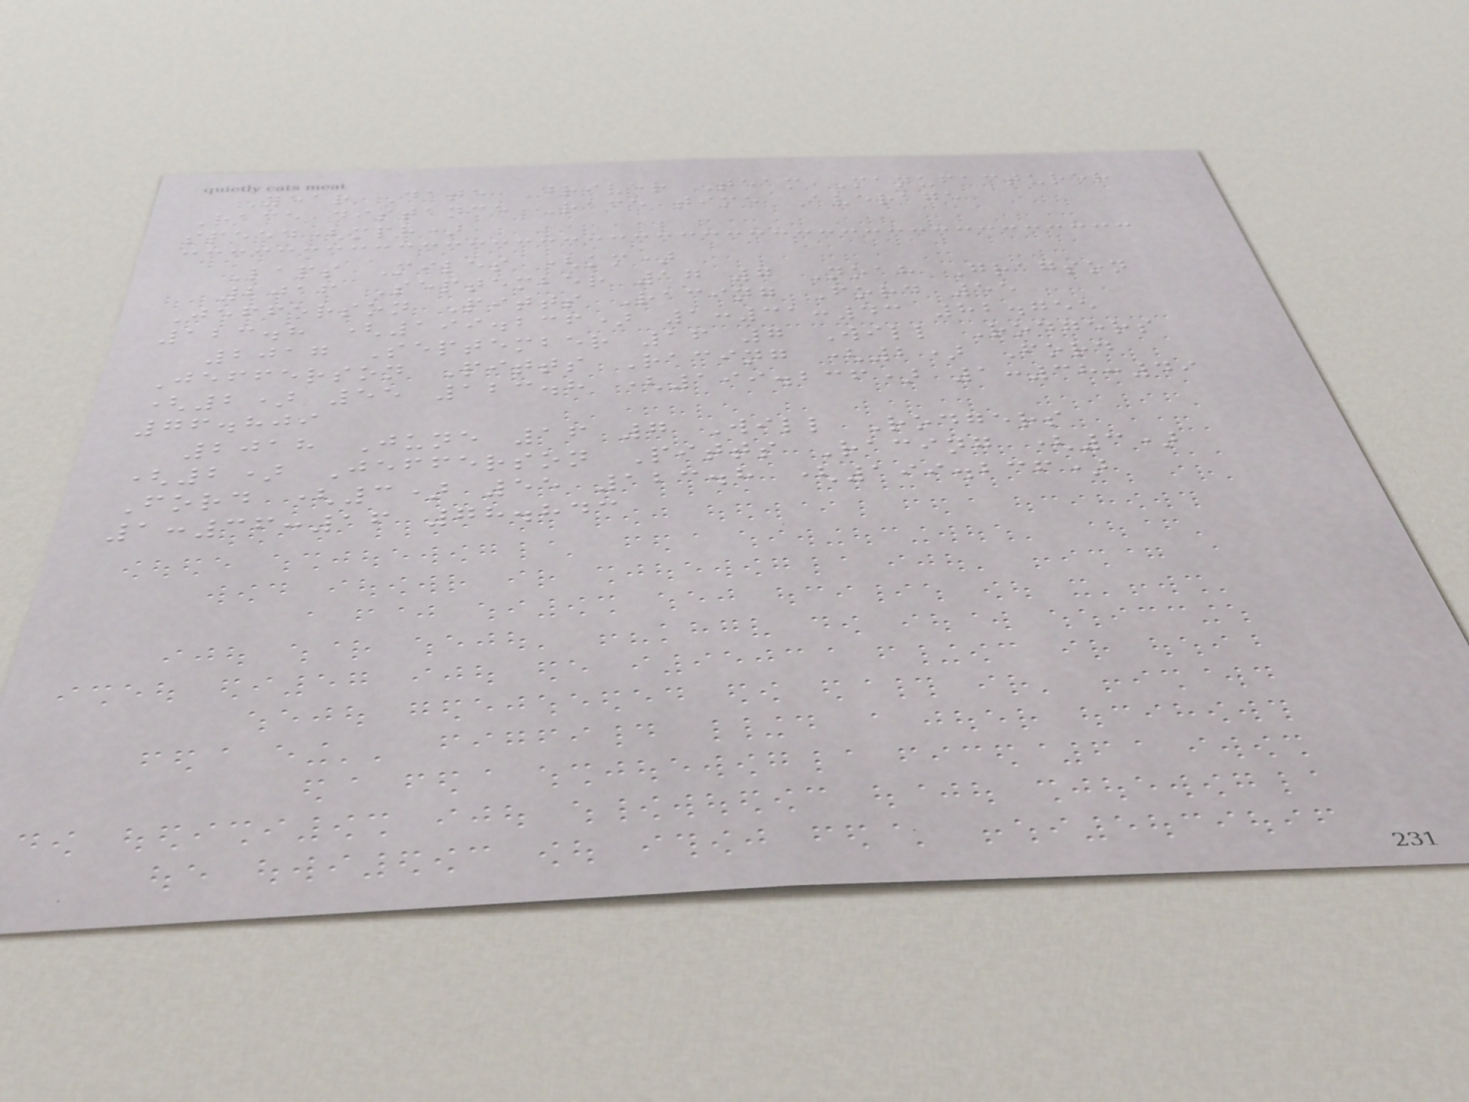Year Date Driver Team Manufacturer
Race distance Race time Average
speed(mph)
Laps Miles (km)
2016 September 17 7 Noah Gragson
Jefferson Pitts Racing Ford 55
123.8 (199.236) 1:31:43 82.755
2017 September 16 7 Will Rodgers
Jefferson Pitts Racing (2) Ford
(2) 55 123.8 (199.236) 1:38:49
76.809
2018 June 16 7 Will Rodgers
(2) Jefferson Pitts Racing (3)
Ford (3) 55 123.8 (199.236)
1:36:16 78.843
